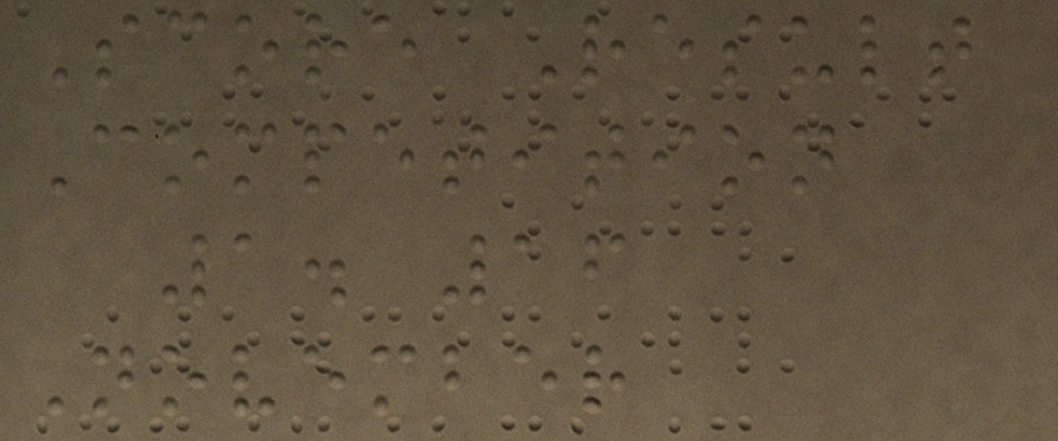Score Result
Competition
1. 16
November
